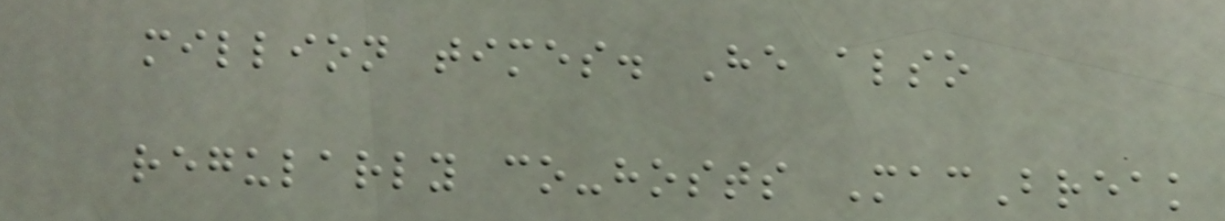million times. He also
regularly co-hosts MacBreak
